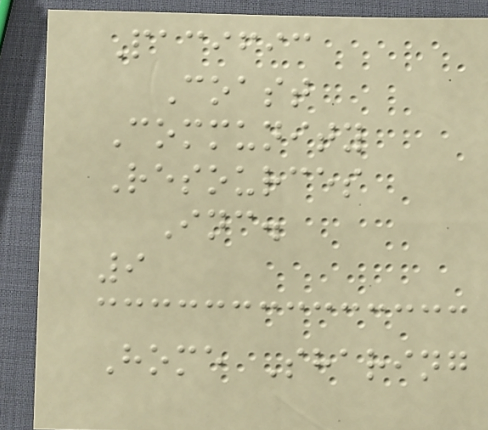Pacific
Coast
Community
Resources
Inc.
9
Home Sharing
